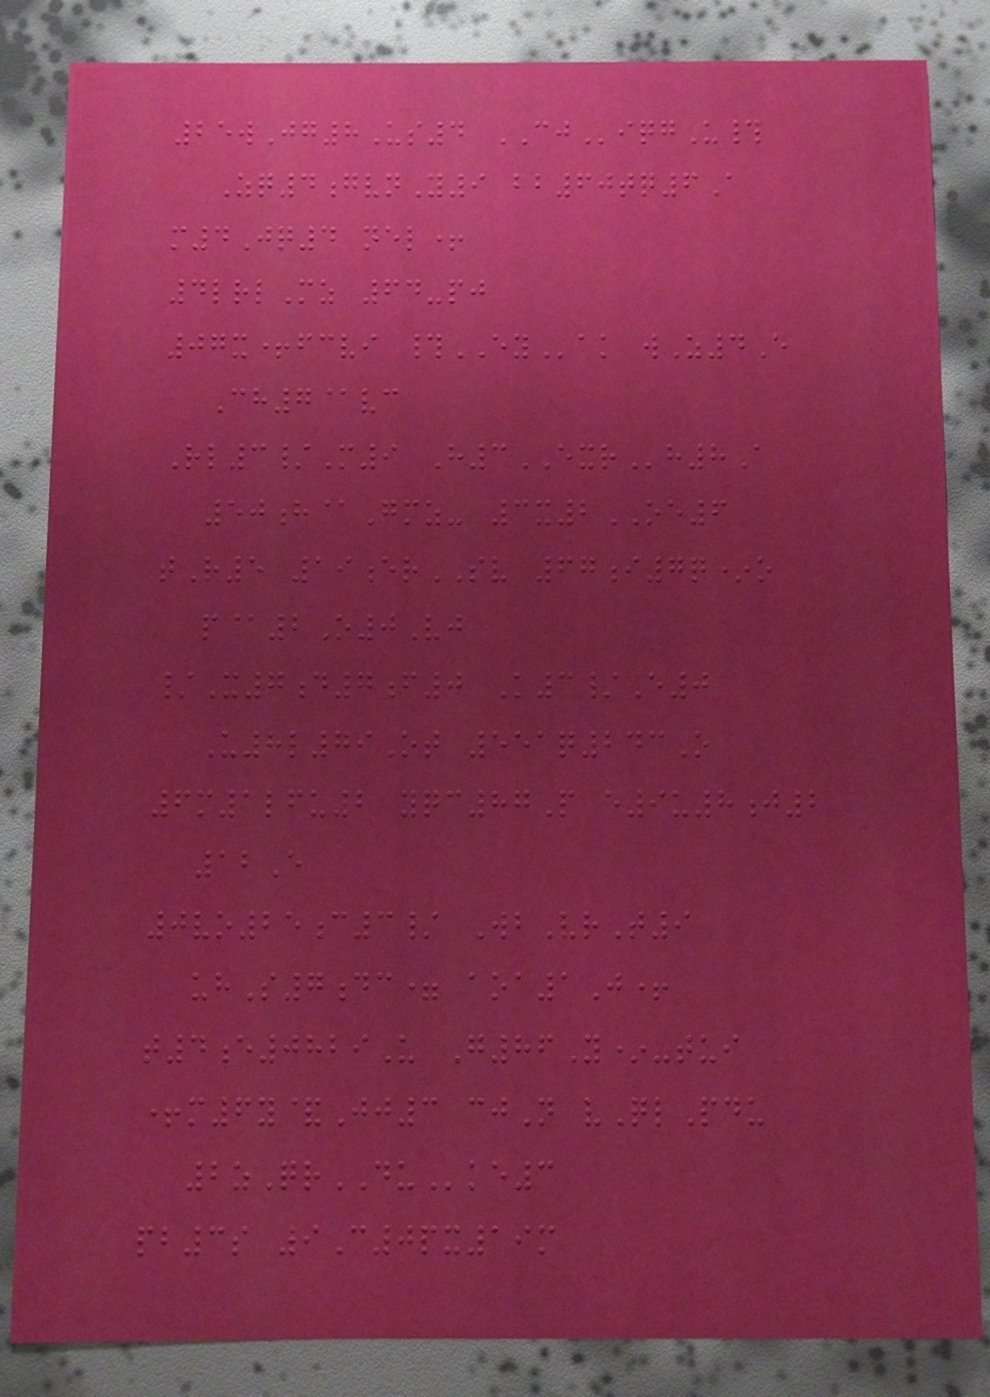25wJg8Us4 CJiqgU#
Zq4gvnY9 bb60tq6A
m4Jq4 nel+
4lrlMz 64-pj
07x+fcvi #EYak wZ4E
Ch7@vc
Rl3/M9 H3EXRh8A
50h@Gmz- 3x2OE6
tR5 19erSV 67i7q*o
p@2O0Vj
/X7d7f0 K3/E0
U8l79Ot 551q243O
6m1lfu2 yqc87P e9u8j2
12E
0vo25c3/ WbVrT9
uhS7dc= aoa1J+
t4e0829U G86Y*-tui
+m6y&Jj3 cjN vQlPdu
2zQrDUke3
pb3s 9C0px19m
